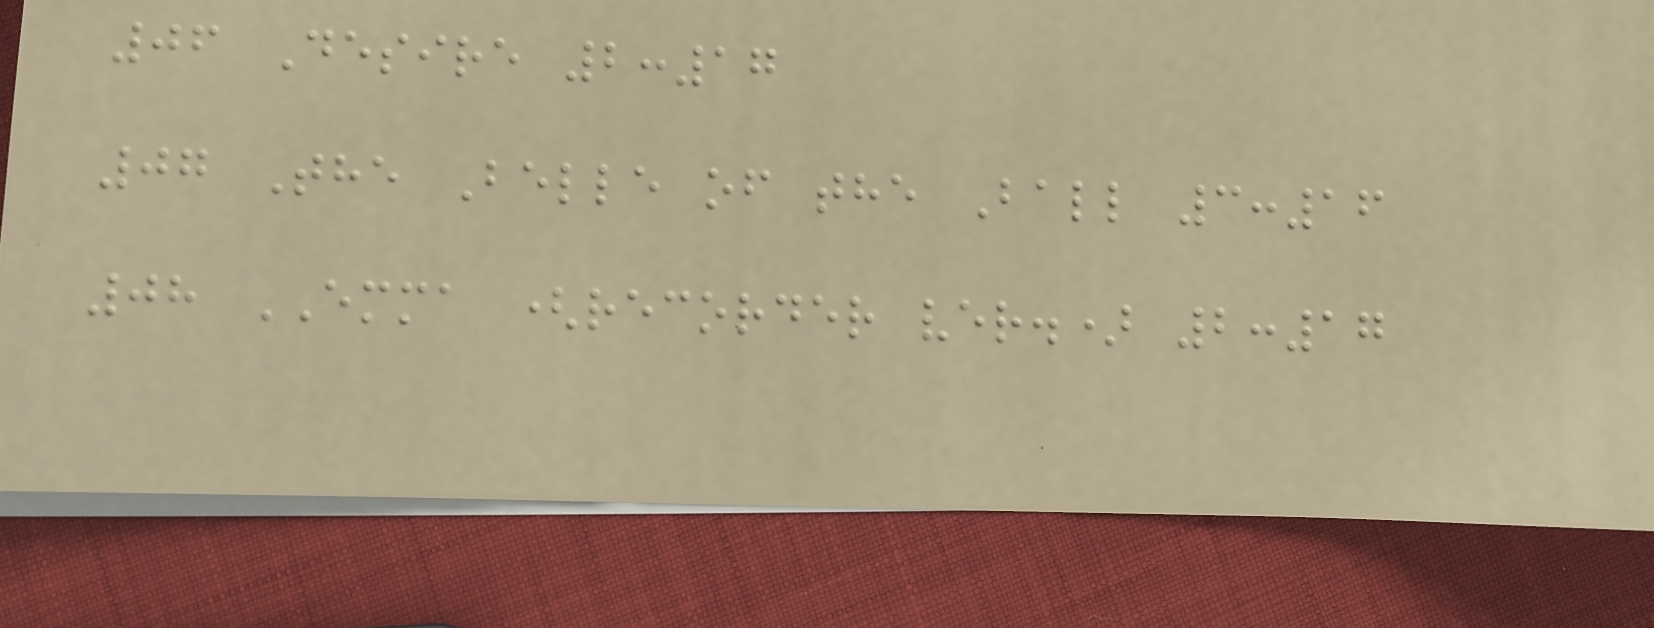06 Desire 2:17
07 The Belle of the Ball 3:16
08 EMMA (recorder ver.) 2:17
